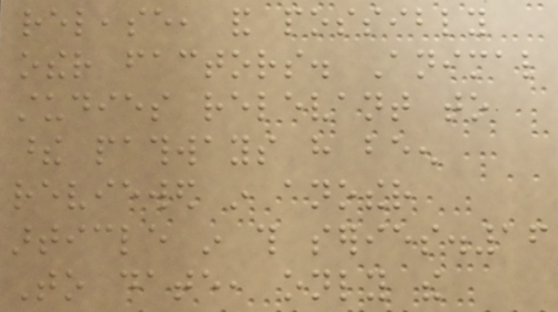release, and possibly
other factors. Animal
studies relevant to
these pathways have been
reviewed in another
article in this series.16
To date, only the
